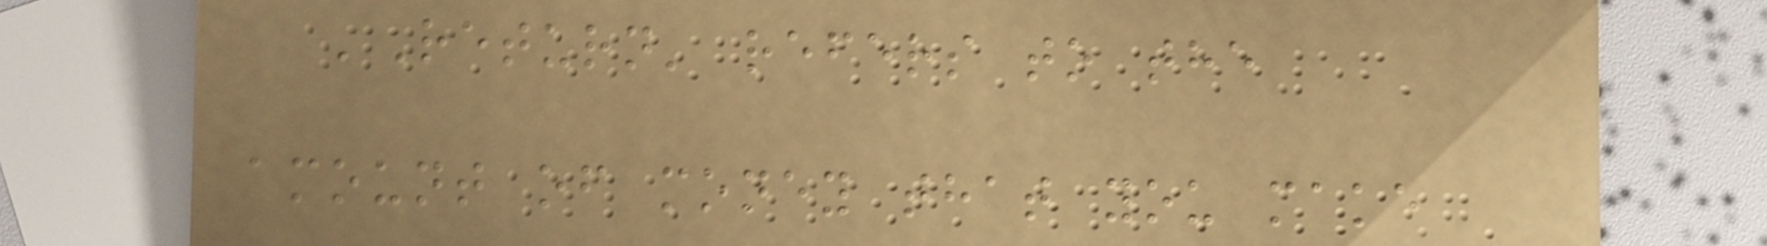'Return' refers to the
amount of money that you make
